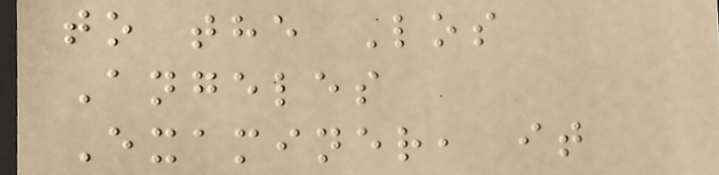to the Los
Angeles
Examiner, it
